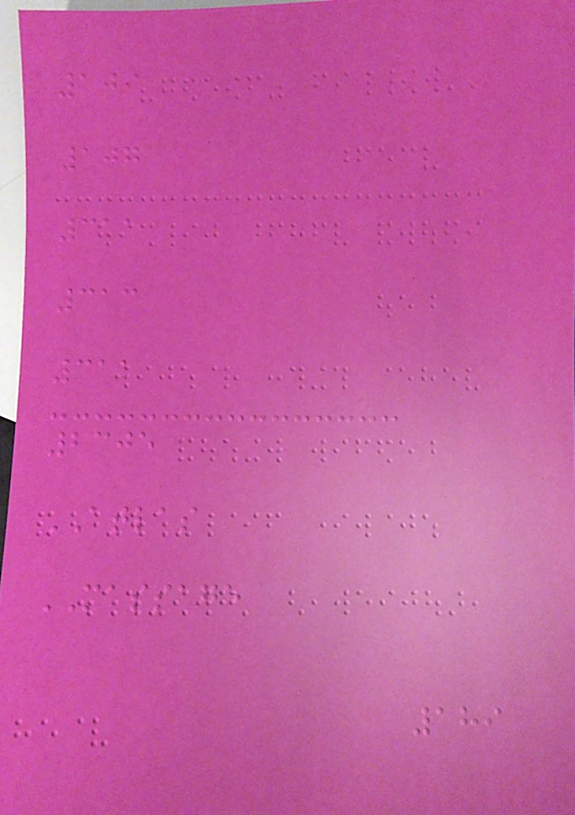109
107
311
313
311
2305
ATLAS
MASSAGE
189
